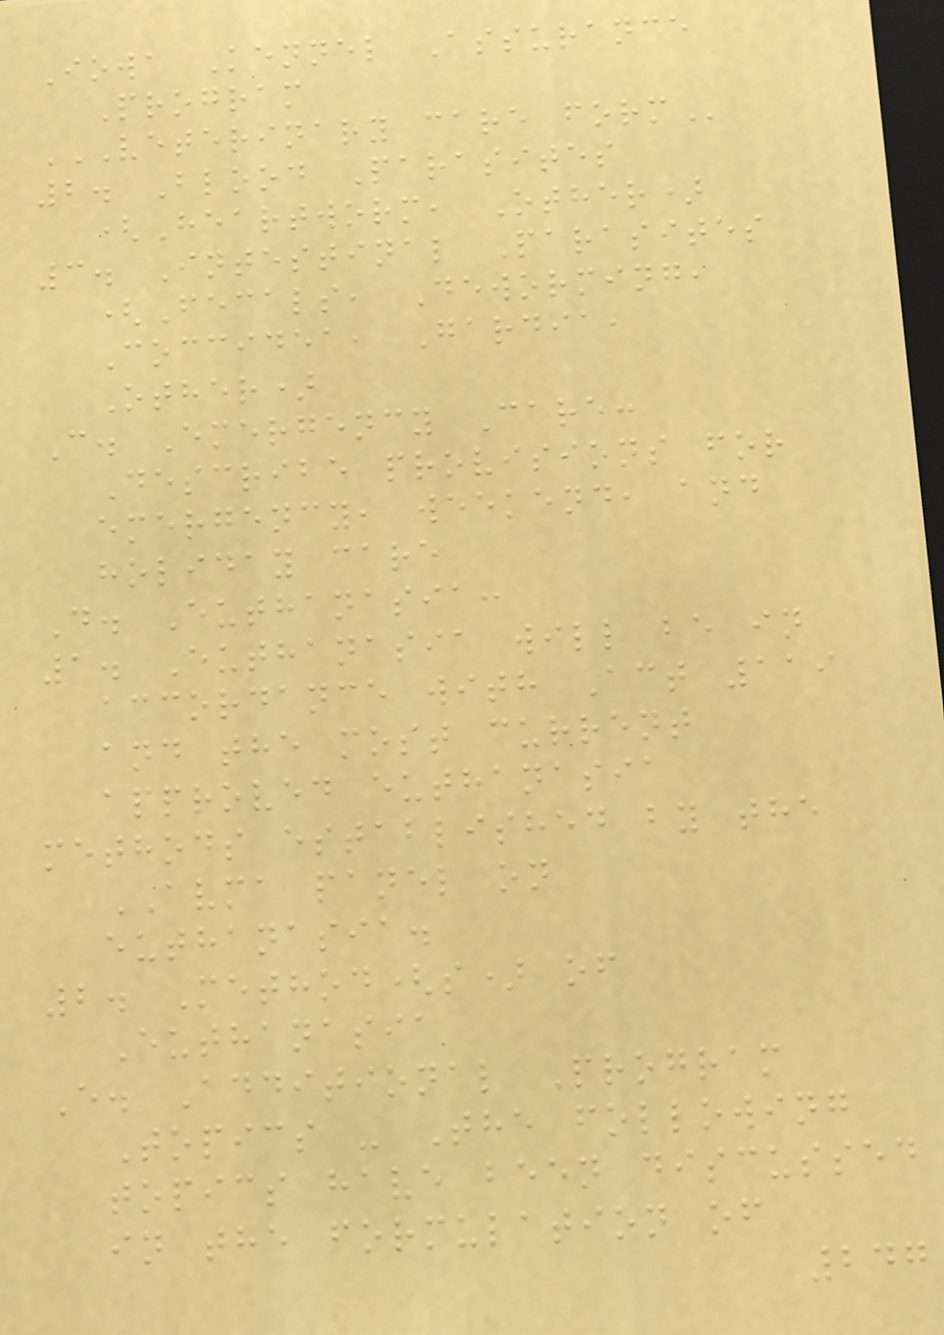Iowa Kennel Assurance
Program
VETERINARY CARE FORM
2. Blood Parasites
(Heartworm, Other)
3. Intestinal Parasites
(Fecals, Deworming,
Coccidea, Gardia,
Other)
C. Emergency Care:
Describe provisions for
emergency, weekend, and
holiday care
D. Euthanasia:
1. Euthanasia will be in
accordance with Act 119
and the most current
approved euthanasia
methods established by the
AVMA panel on
euthanasia.
2. Method(s) of
Euthanasia
E. Additional Program
Topics - The following
topics have been discussed
in the formulation of
247
